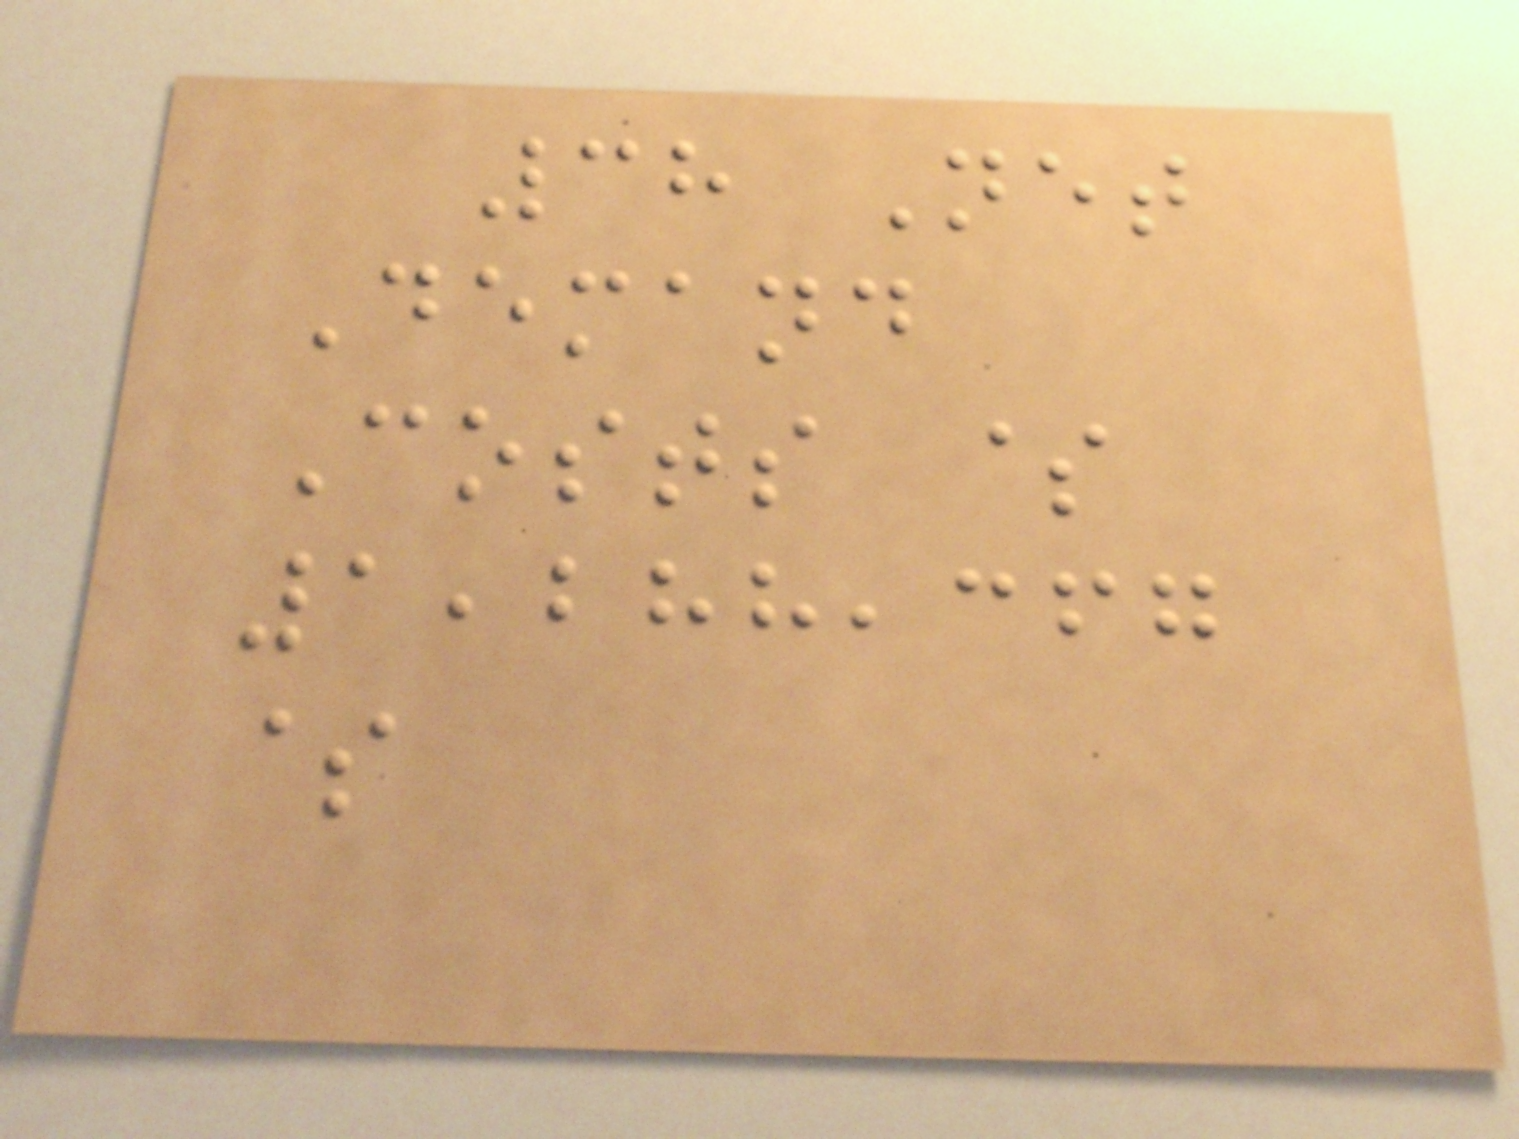38 Net
Demand
Costs $
1,288,367
$
